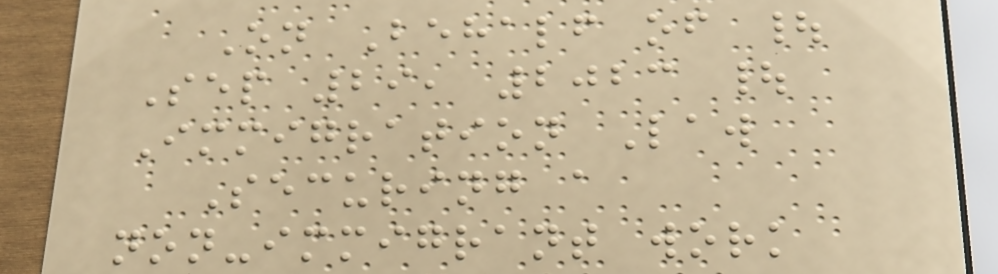On Behalf of |
Sep 29, 2023 |
Immigration Law
Securing a
non-immigrant work
